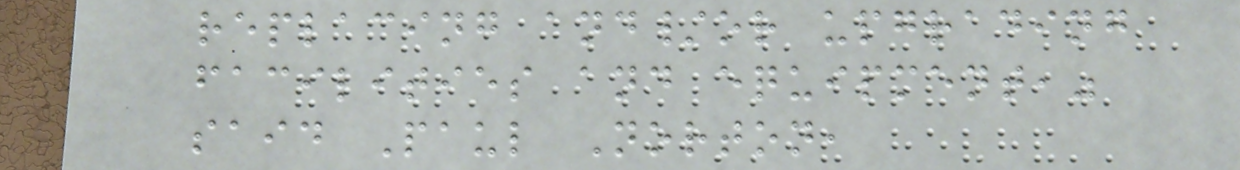replacing and/or upgrading
facilities and equipment,"
said Paul Norton,
